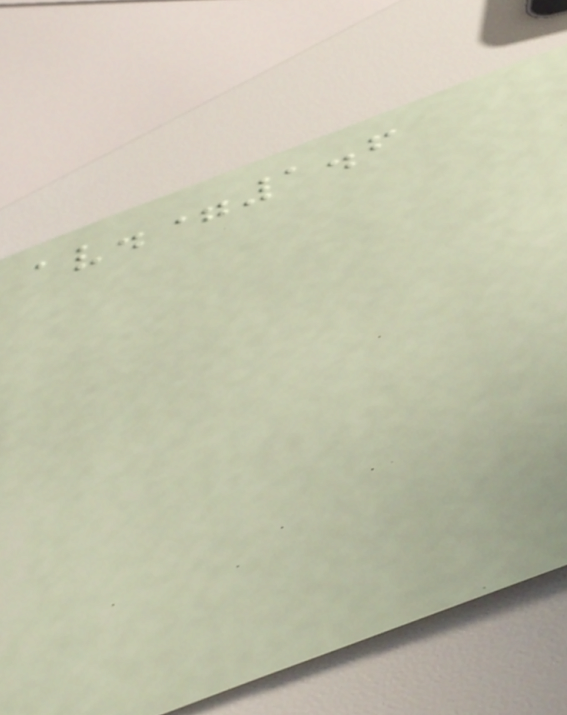av.=1.6
